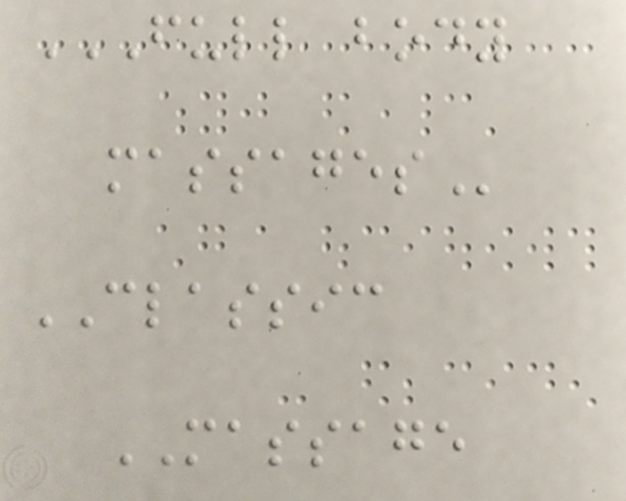FULL BODY
MASSAGES
CLASSIC
MASSAGE
